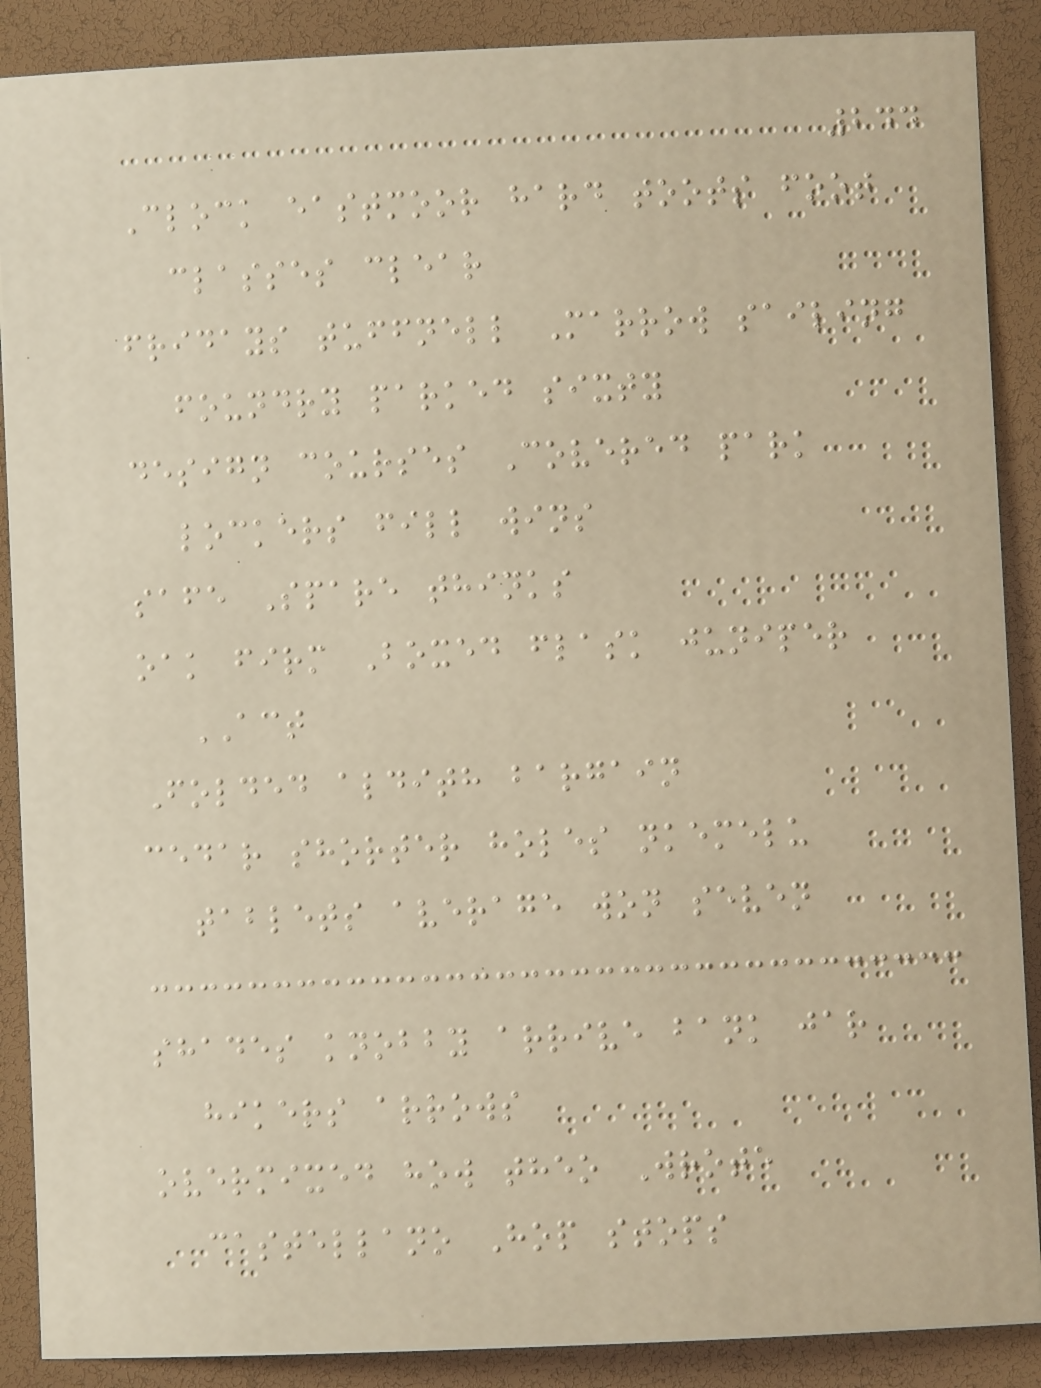244
Clock eastmoor hard toots foot
classes clear
fridays tuffnell Marrow sailing
foundry parked sixty
design courses Covered park
lockers fill wins
safe Spare thinks
oak firm Boxed flask juniper
ACT
Folded aldith bargain
cedar shorter holes nkemelu
tablets average won seven
shades knobby arrive bank jar
hikers arrows
overmixed how theo Wrote
castellano Hop stops
